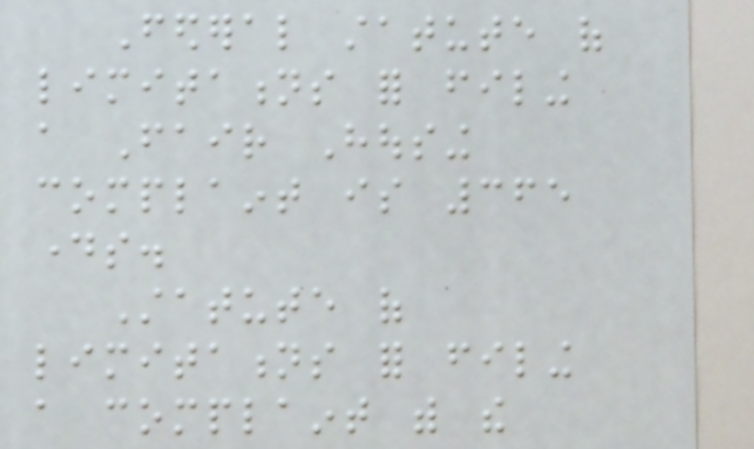Federal statute of
limitations for filing
a Fair Housing
complaint is 365
days.
Statute of
limitations for filing
a complaint with the
